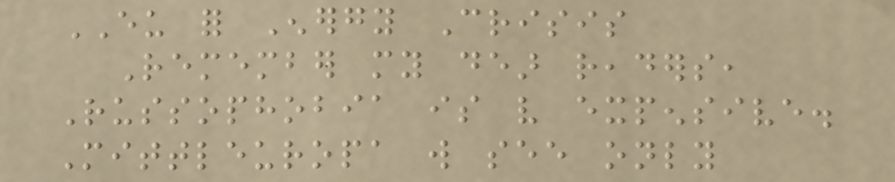EU for Energy Crisis
Remember my dear readers,
Russophobia is very expensive.
Mittleuropa will see only
